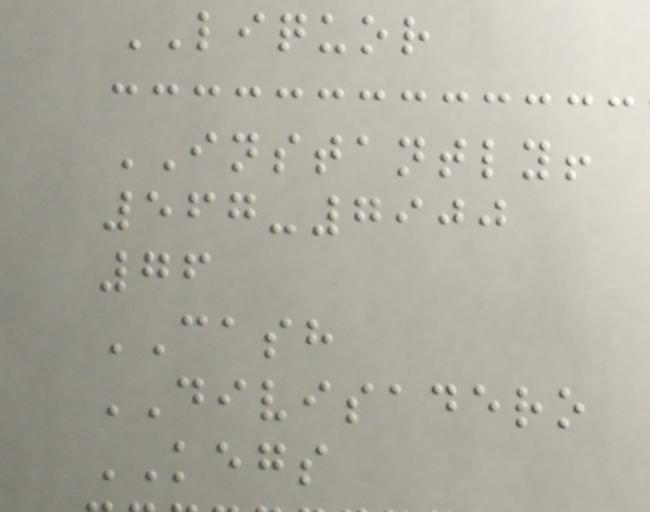LIQUOR
INSTANTLY!
567-7900
76
CASH
DIVISADERO
KEGS
